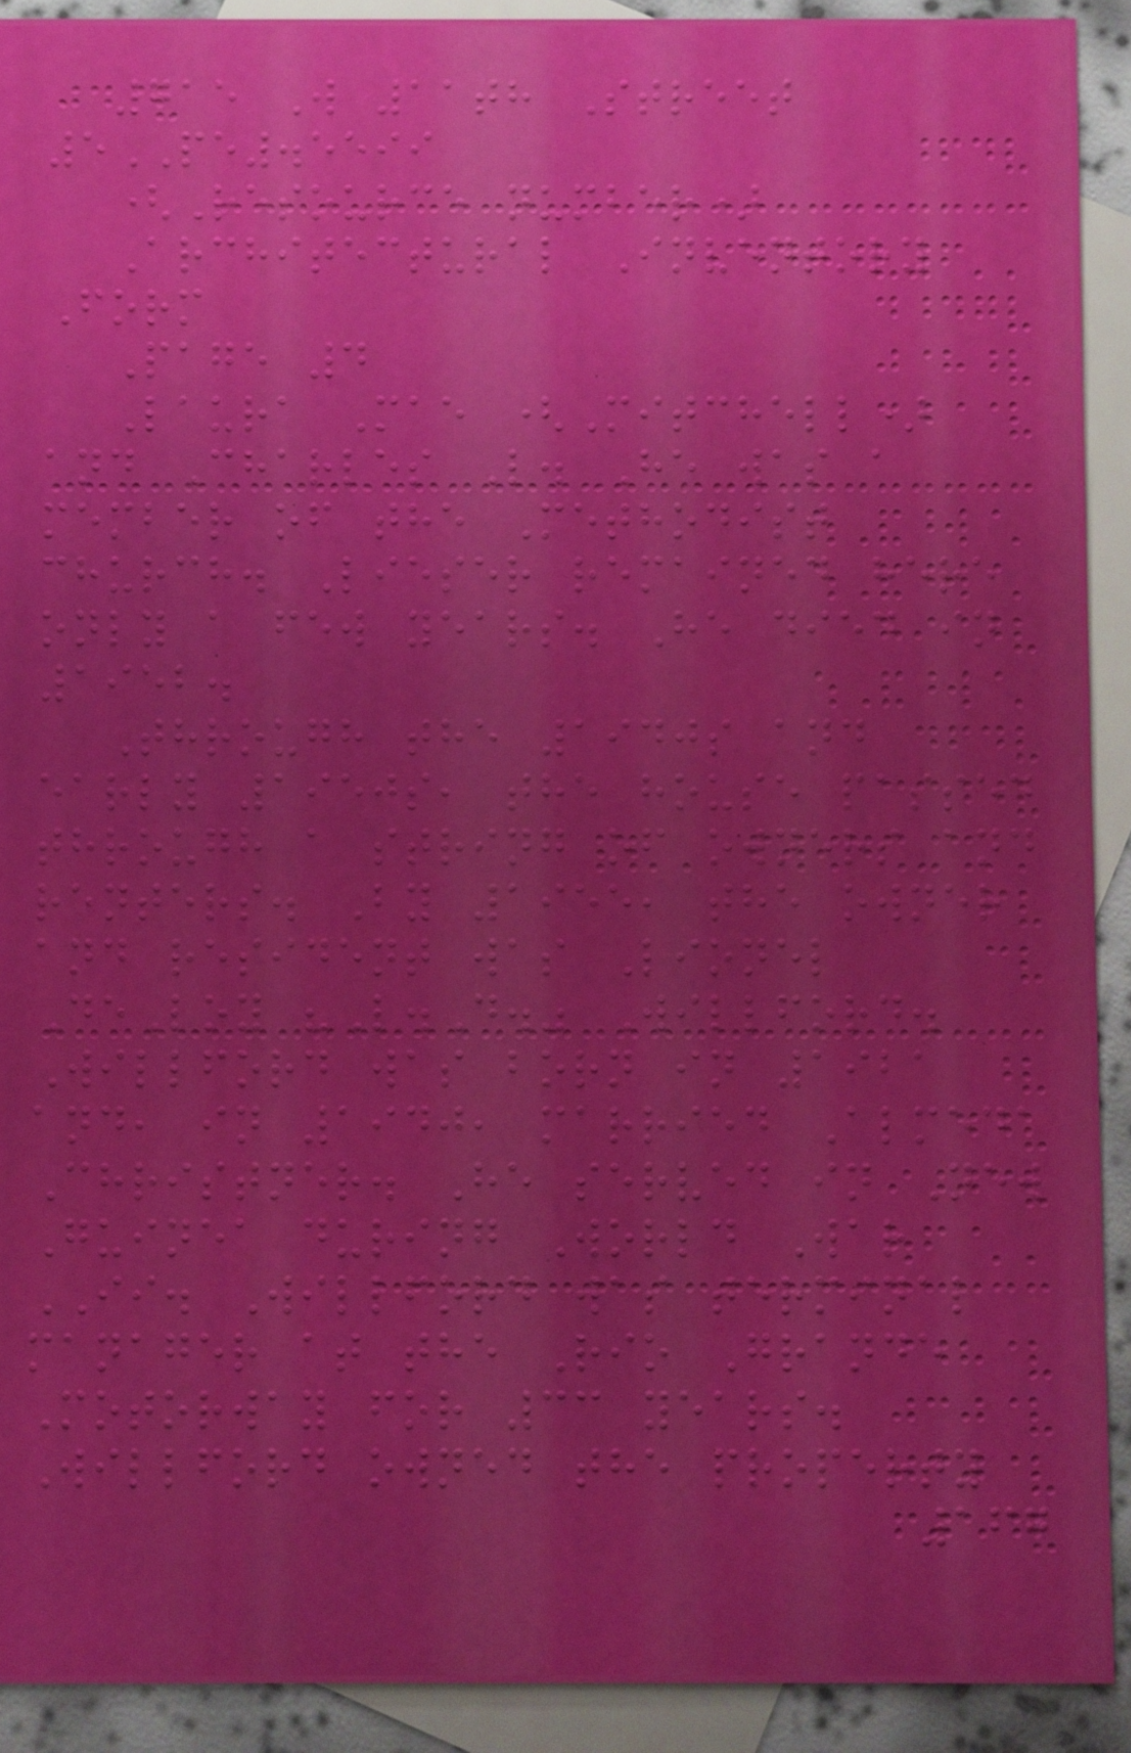715 W 11th Street
5PE.5599
(Resource number)
Architectural Inventory
Form
Page 4
Laura Mae (Mitchell)
and Charles L. He was a
member of the Methodist
church. Lieser remained here
only a few years. He died in
1952.
Through the 1940s and
early 1950s, the house passed
through a string of owners and
renters. By 1955, the owner
and resident was Lionel
DeLoy "L.D." Willford.
Willford was born in 1921
and, in 1940, married Almeda
Christner. He served in New
Guinea during World War
II. Willford was terminal
manager at the Rio Grande
Motorway for 33 years.
Willford owned the property
167
